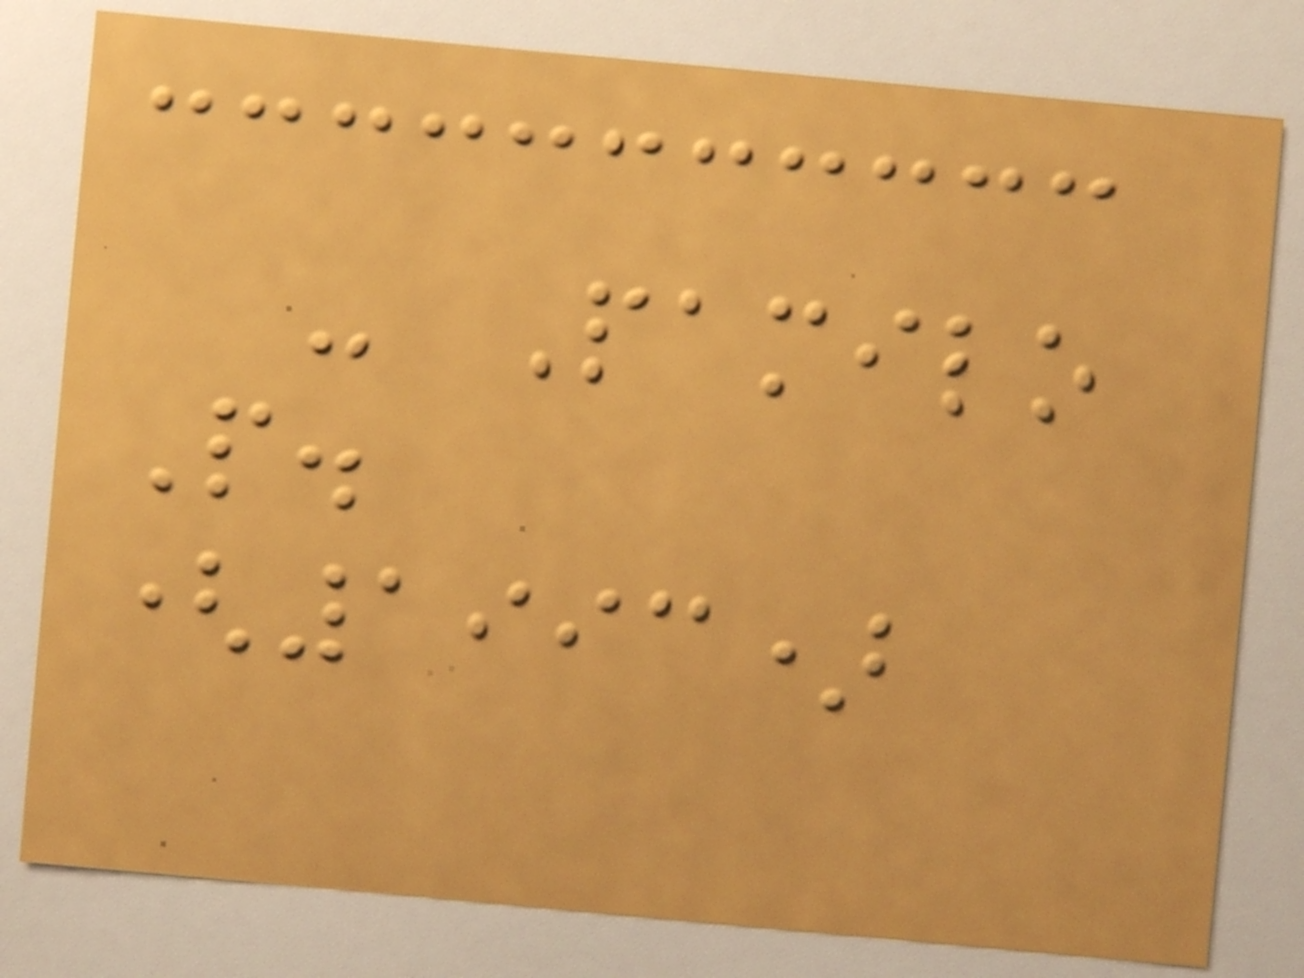- Pamilo
P.
(1993)
